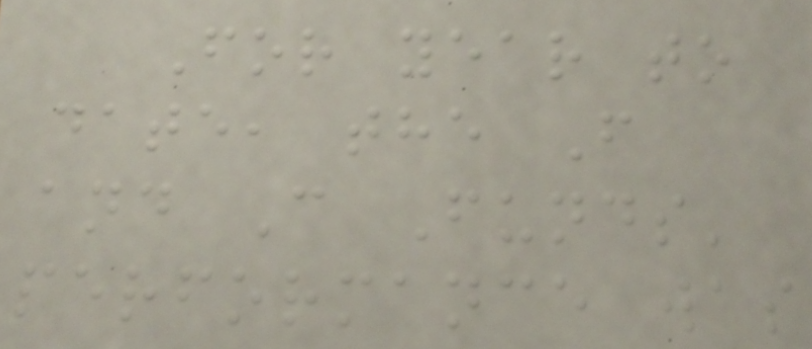For year to
date, the F
and C Funds'
performance was
